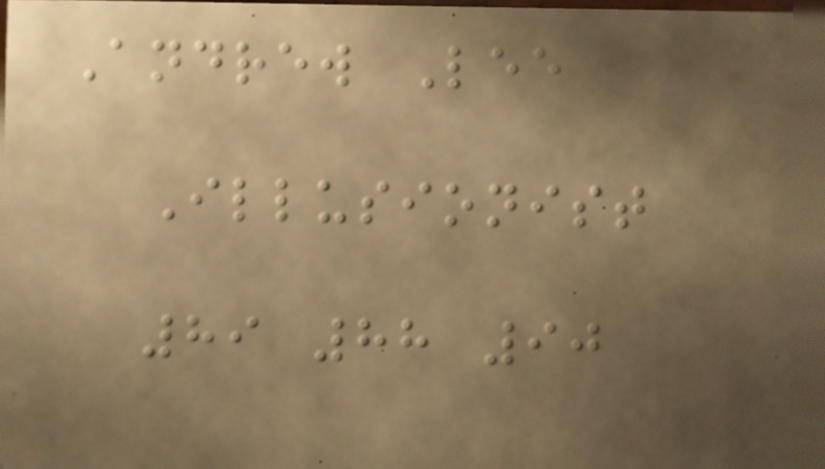Andrew Lee
Illusionist
89 88 90
